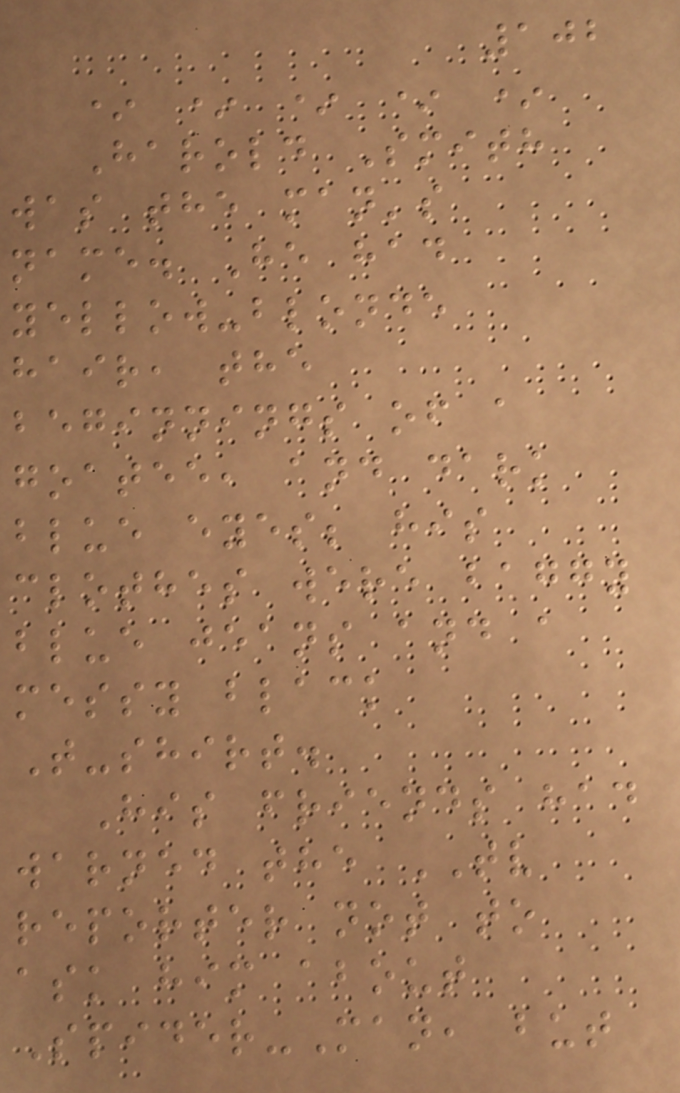102
* * * * *
Harold Smith
was the man's
name. He had
yellow-blonde
hair, the
beginnings of a
goatee, and dark
blue eyes; his
clothes were baggy
blue jeans and a
messy black
T-shirt.
His friends had
warned the TV
reporter not to
ask him about
Spider-Man, but
